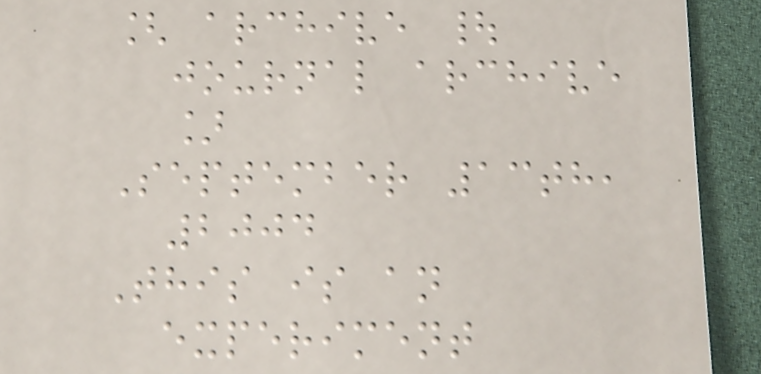[ archive |
journal archive
]
September 13th,
2004
This is an
experiment
